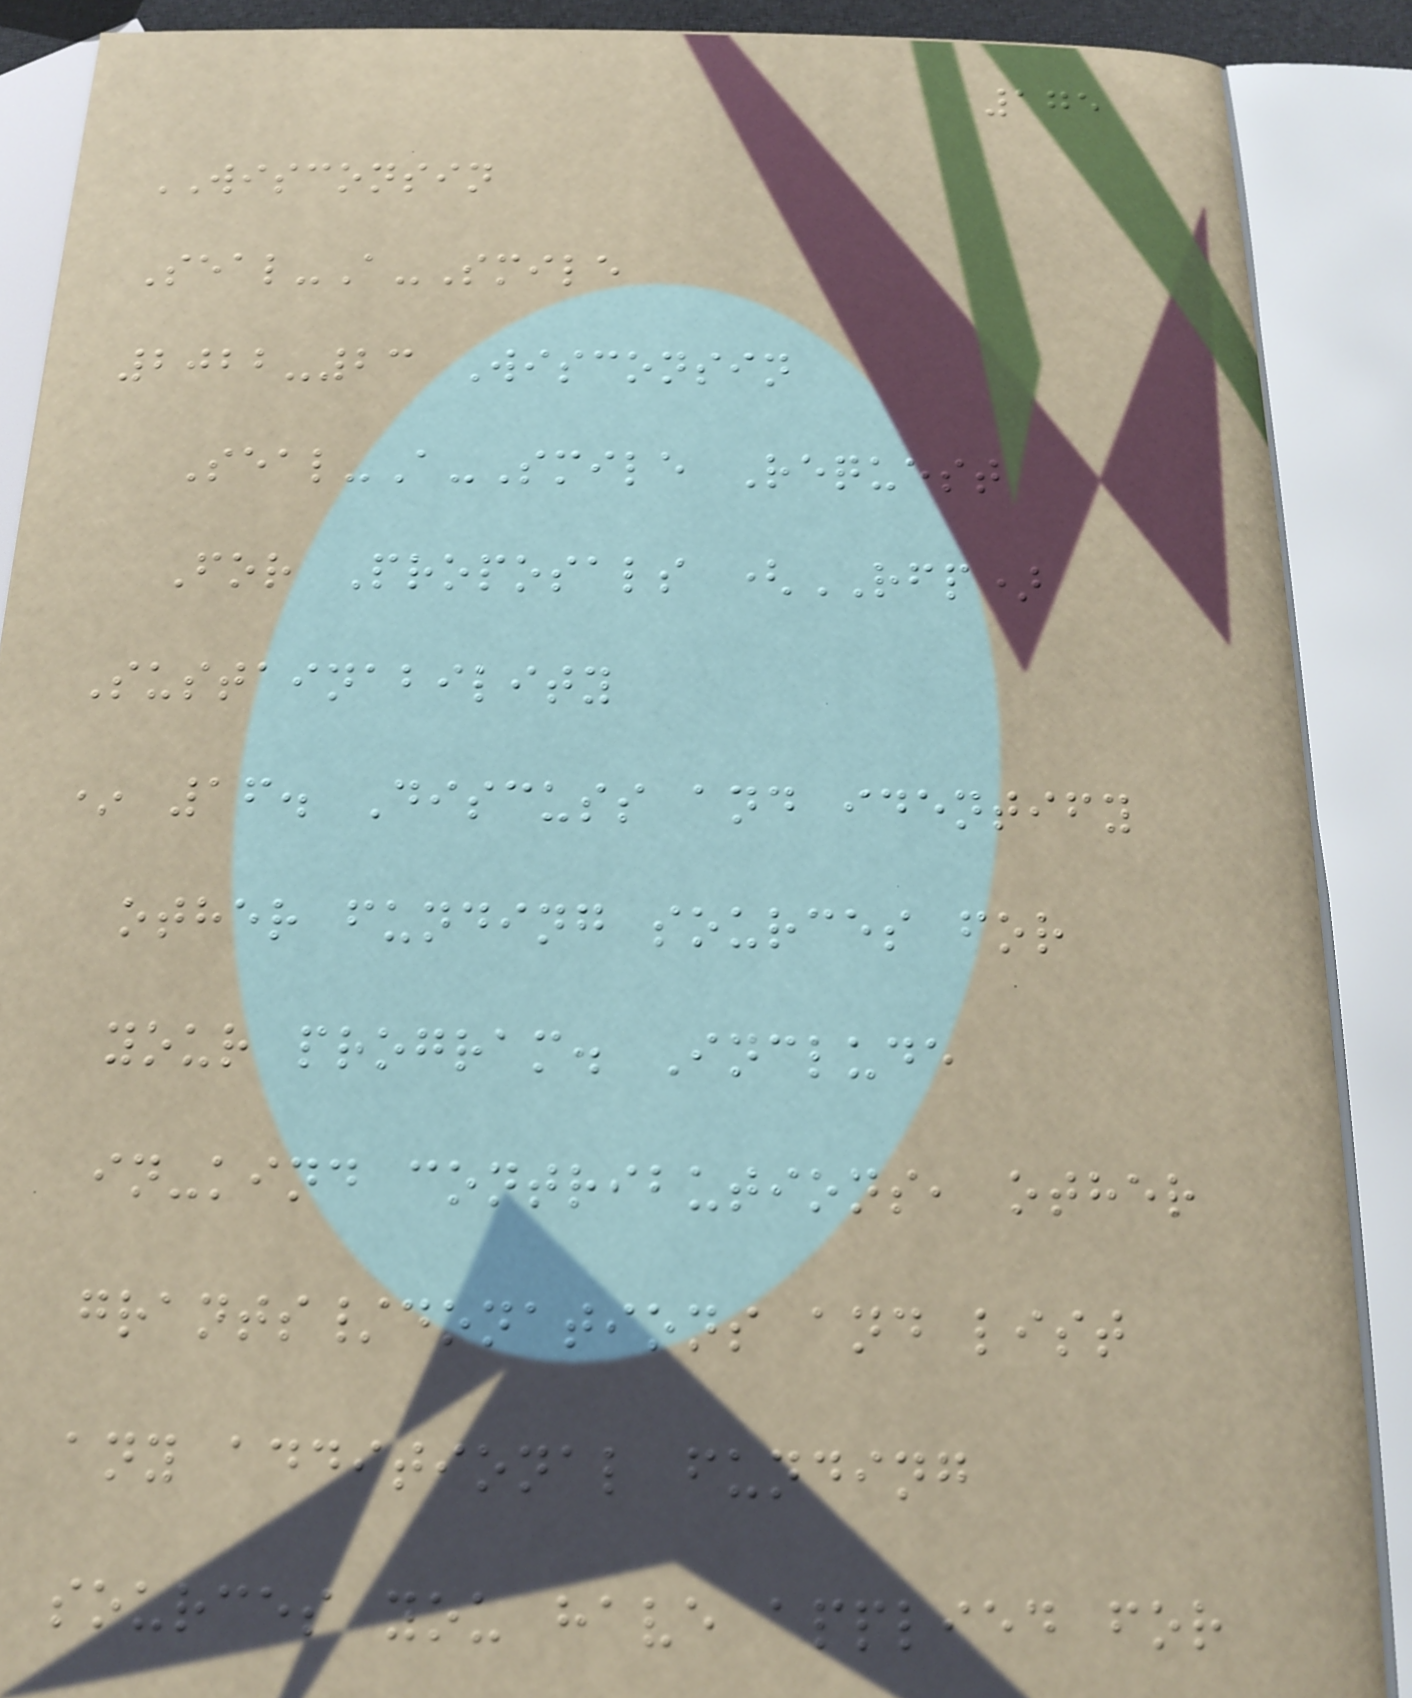175
WISCONSIN
Seal-A-Smile
2022-23 Wisconsin
Seal-A-Smile Request
For Proposals (RFP)
Sustainability
* 16. Discuss and identify
other funding sources for
your program. Include
in-kind contributions, other
grants/donations and list
any additional funding
sources you have applied for
